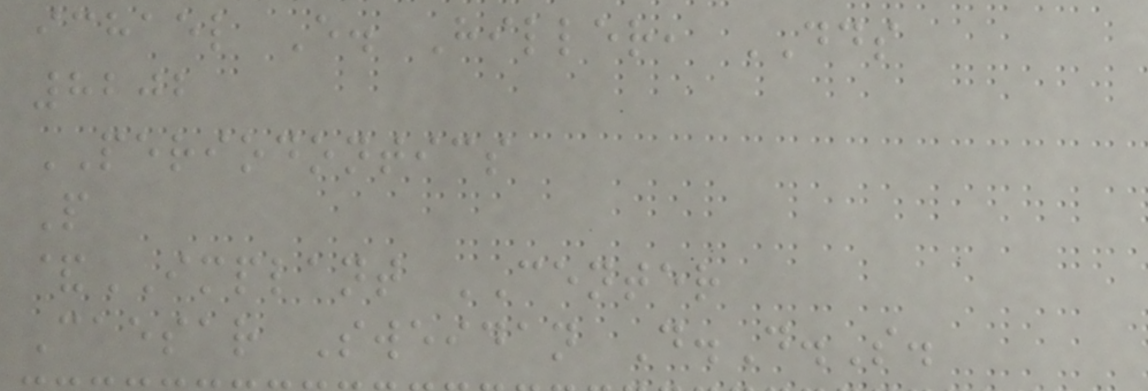ichael E. Hiller, DDS
8202
PERIODONTICS
P
&IMPLANT CENTER
Caesar Sweidan D.D.S.
